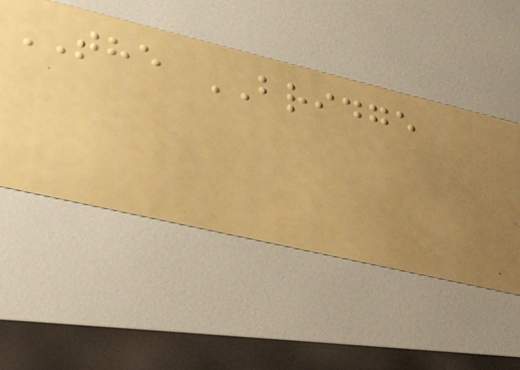THE BRIDGE
